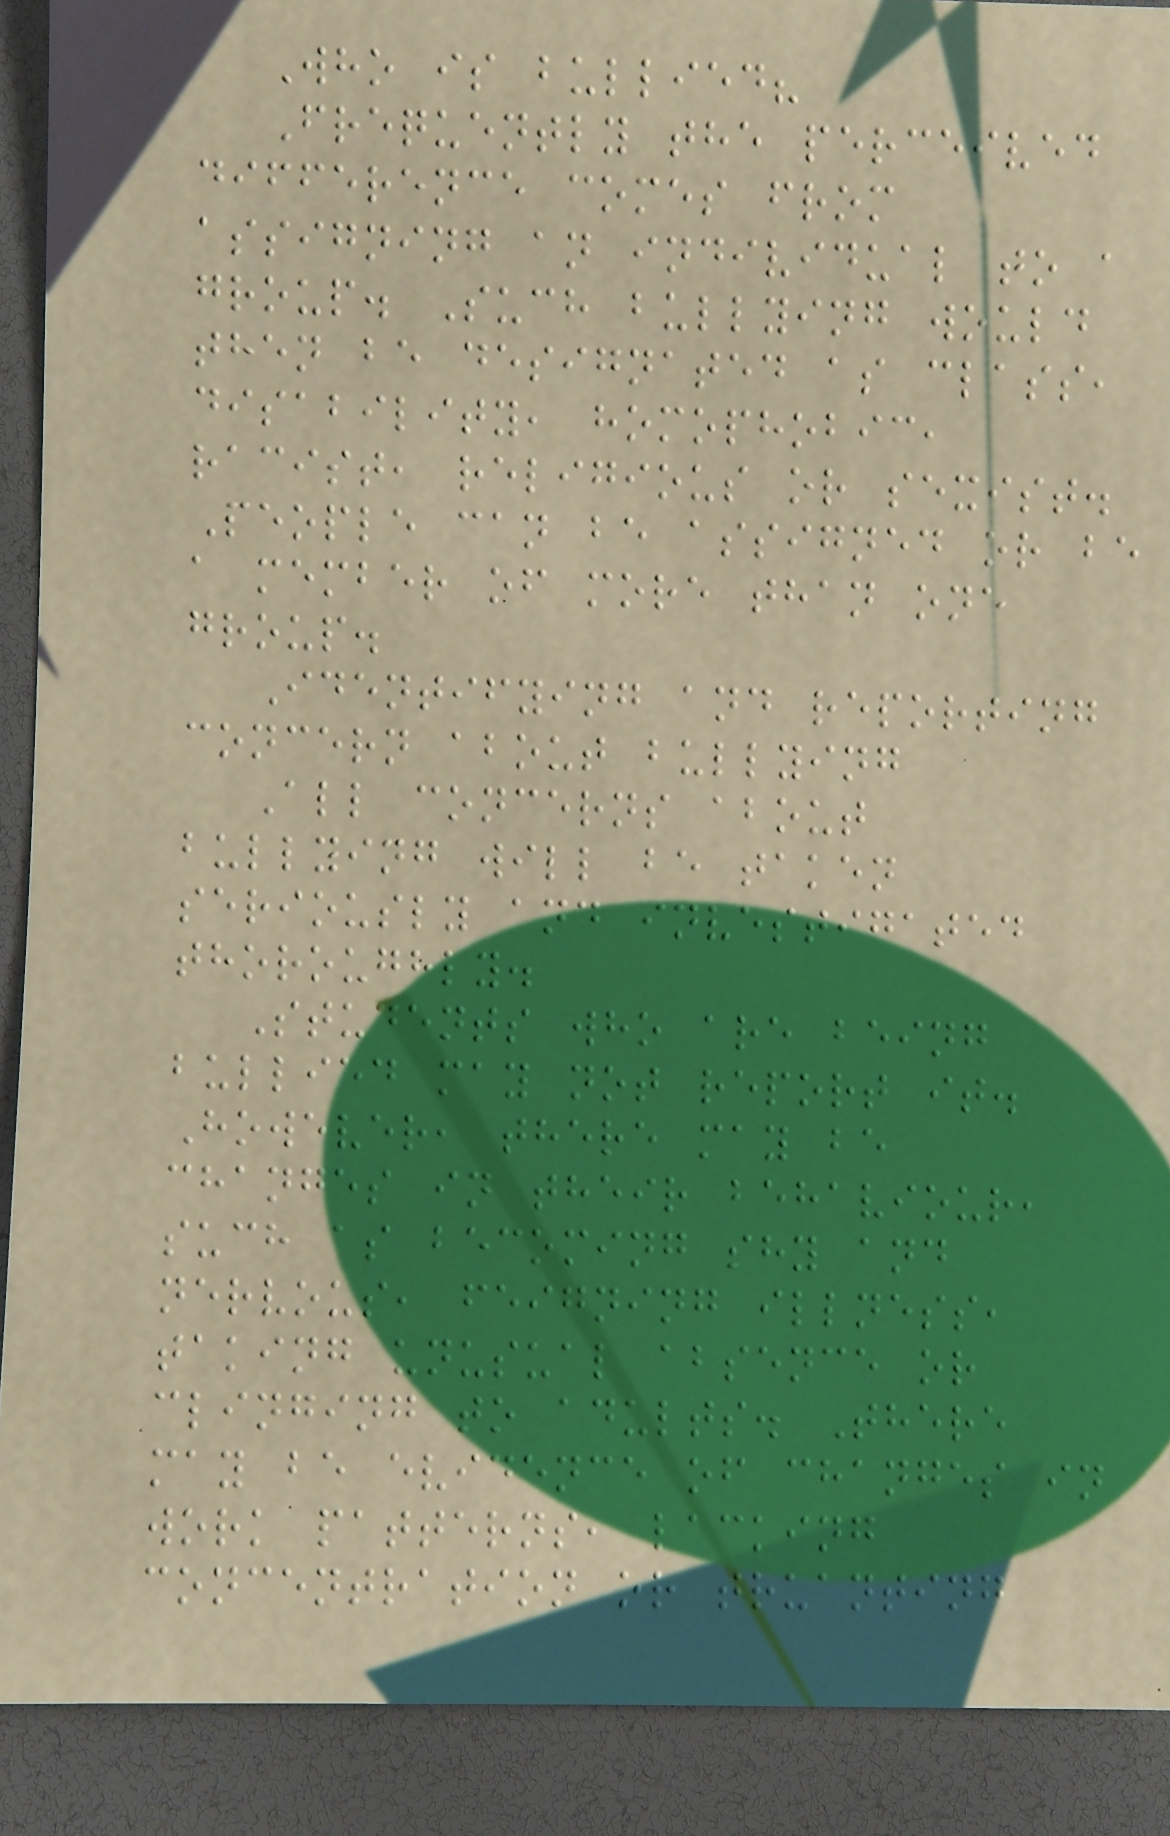Who is bullied?
Frequently the perceived
difference comes from
assigning an individual to a
group. Such bullying would
then be designated as class,
disability, homophobic,
racist, religious or sexist.
People can be assigned or be
a member of more than one
group.
Identifying and reporting
concern about bullying
All concerns about
bullying will be taken
seriously and investigated
thoroughly.
Students who are being
bullied may not report it.
However, there may be
changes in their behaviour,
such as becoming shy and
nervous, feigning illness,
taking unusual absence or
clinging to adults. There
may be evidence of changes in
work patterns, lacking
concentration or truanting
